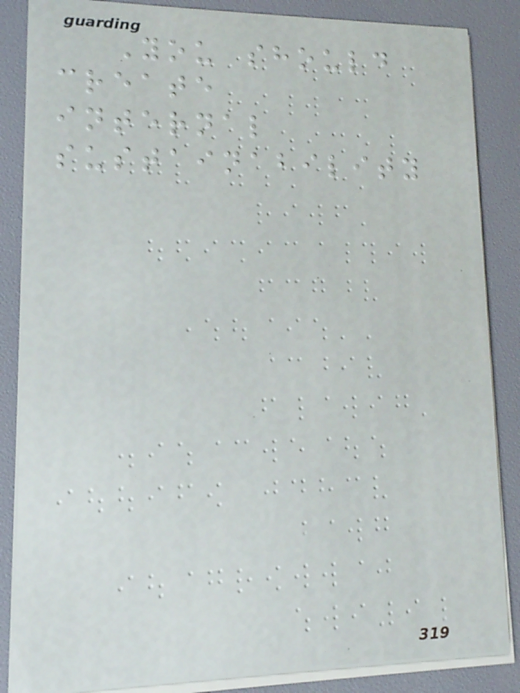You should
create
internal
sustainability
